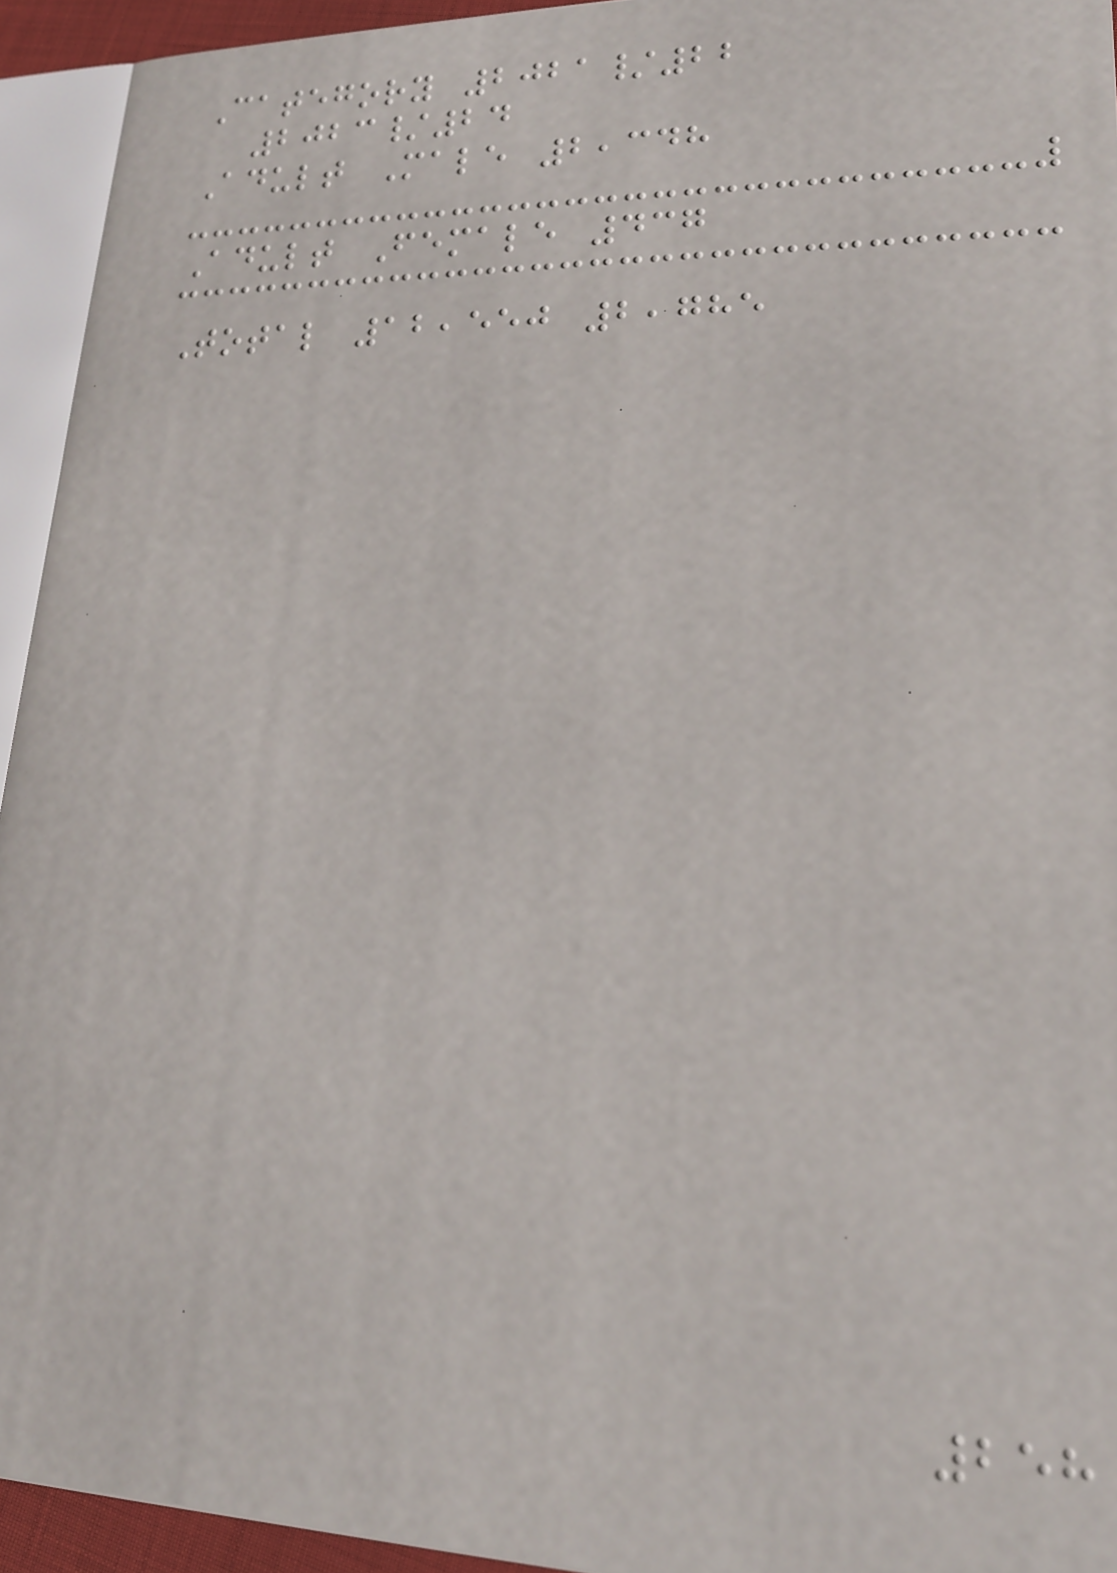Category 2021/22
2023/24
Adult Male 2,348
Adult Female 437
Total 12,550 2,785
258
